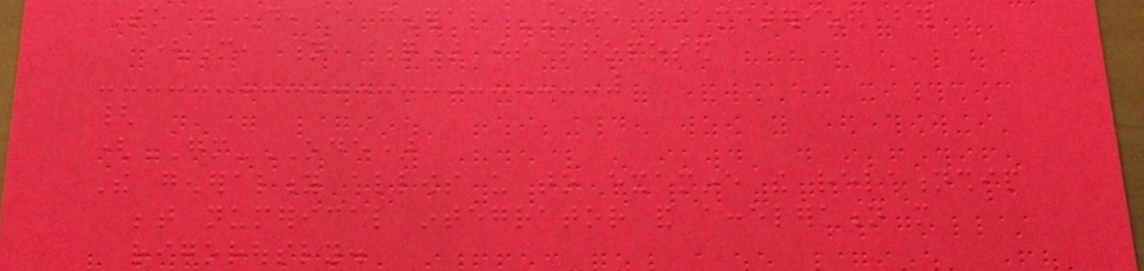To this end, a general ODE parameterized by
(m, n, q) is proposed
{
(GM-ODE)
The generality allows us to examine the relationship
between numerical integrator and acceleration more
rigorously.
